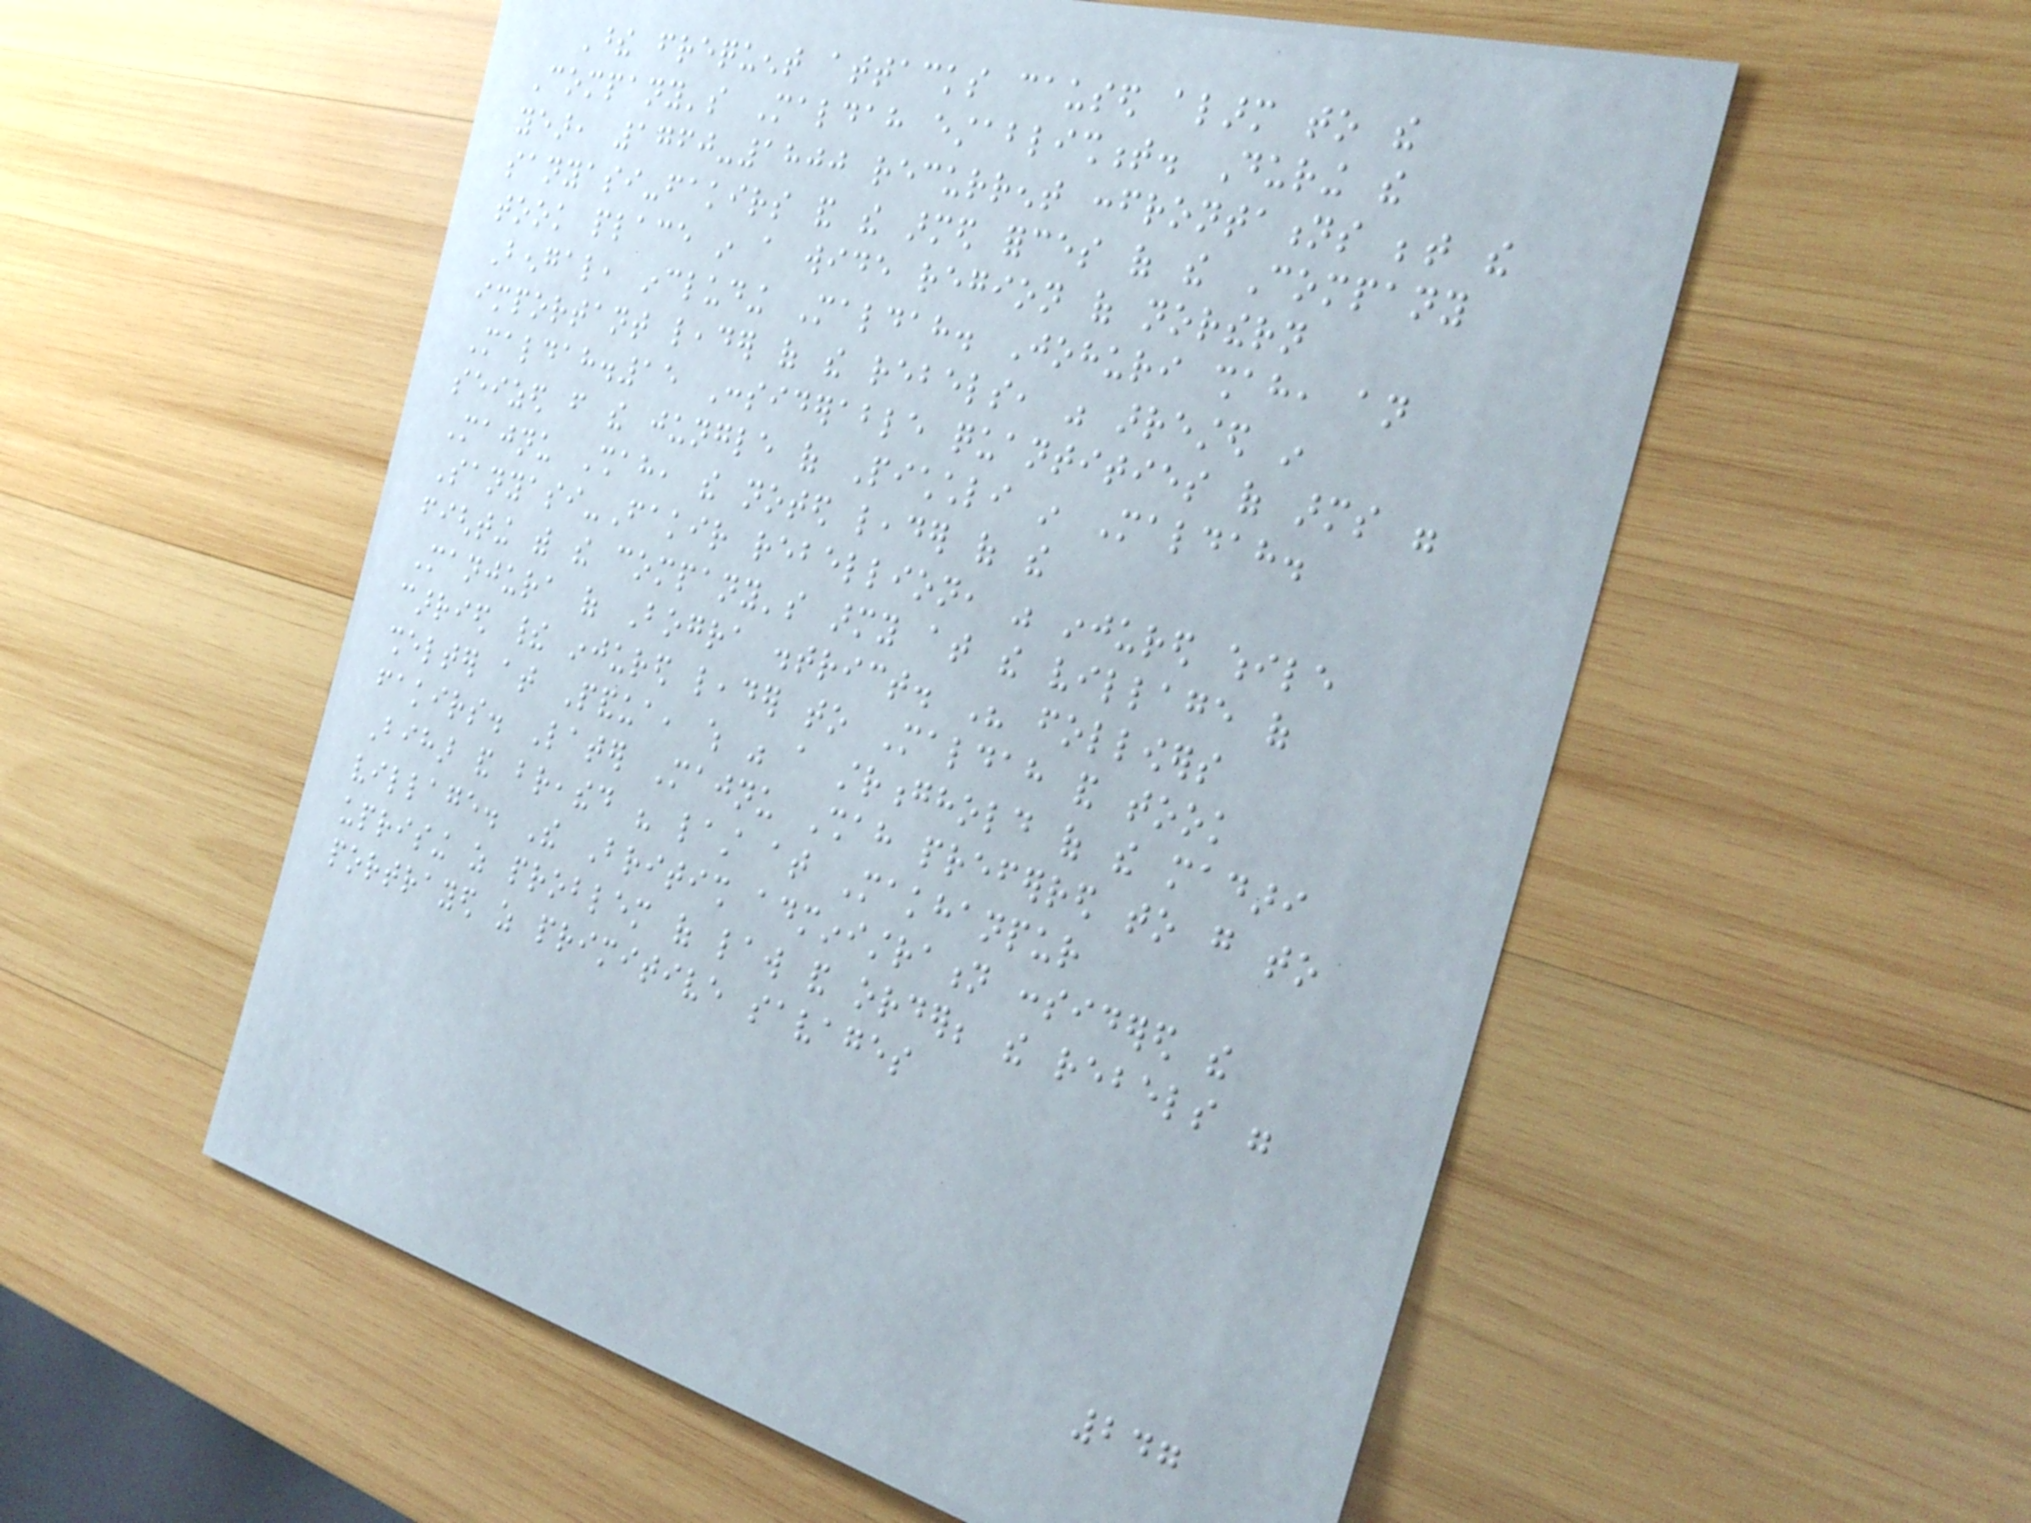These frequent attacks caused alarm to the
Company's Maldah establishment. During the
year, 1760-1800 recurrent confrontations between the
sanyasi-fakirs and the armed forces of the Company
took place in a wide region of northern
Bengal, including Maldah. Johuri shah, an
important leader of the rebels, was arrested in
Maldah.15 Considerable quantities of arms were
seized from the jungle of Pichchli in Maldah.
Majnu Shah, the noted leader of the
Sanyasi-Fakir rebellion, was injured while
fighting with the company's army at the village of
Manjura of Bogra district. His followers
carried their injured leader to Maldah and took
shelter at Pandua, which was a stronghold of the madari
fakirs. Later Majnu Shah preferred to go to
Bihar and breathed his last at Makhanpur
village. The British administration considered the
uprising as problem of law and order; the rebels were
portrayed as primitive savages
247
